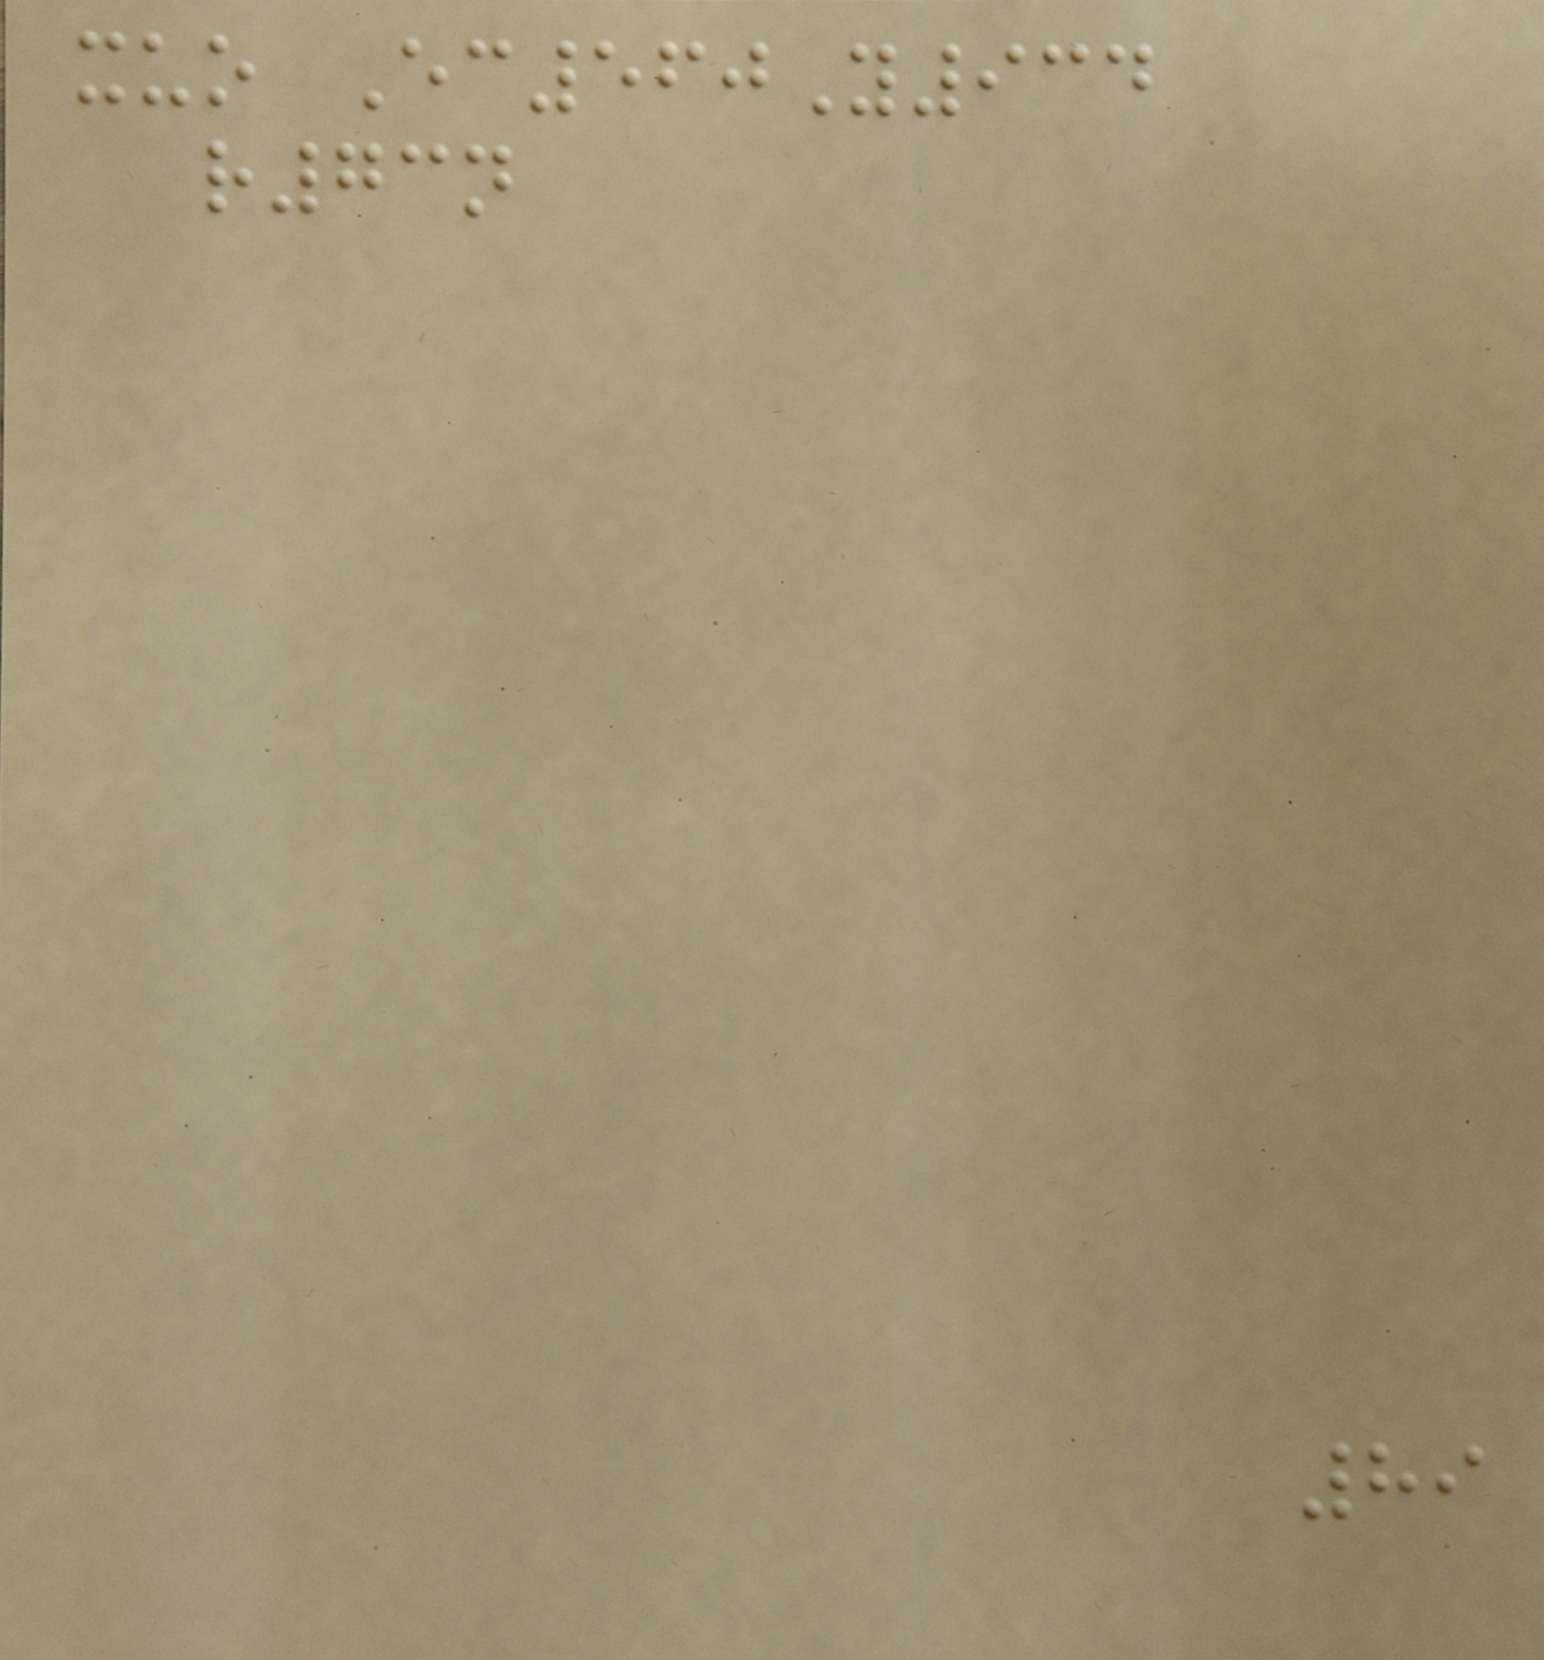xuo Ec560Y934
r73n
89
